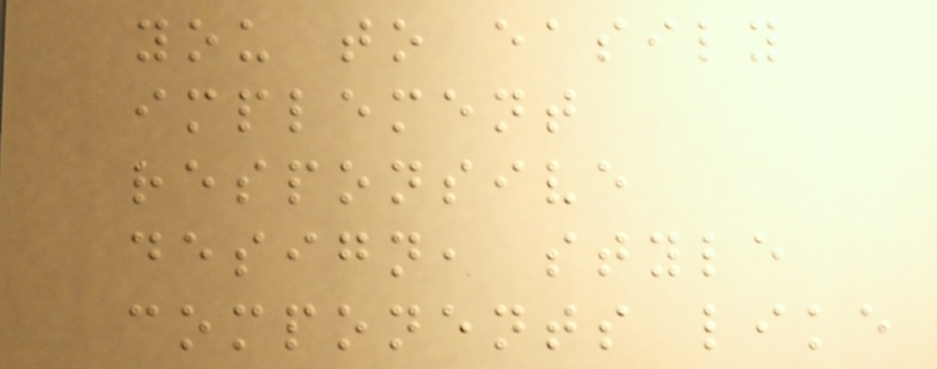you to easily
implement
responsive
design, style
components like
